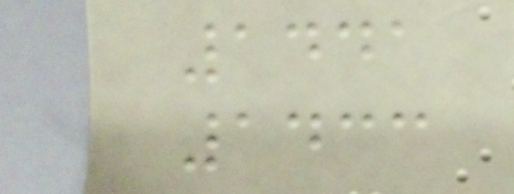1441
1433
